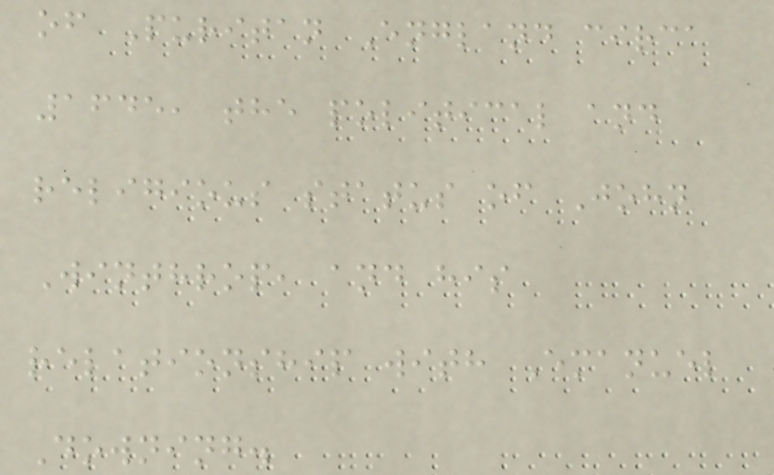of Puritan England circa
1645, the political and
religious status of John
Winthrop, and his
relationship with Emanuel
Downing.
